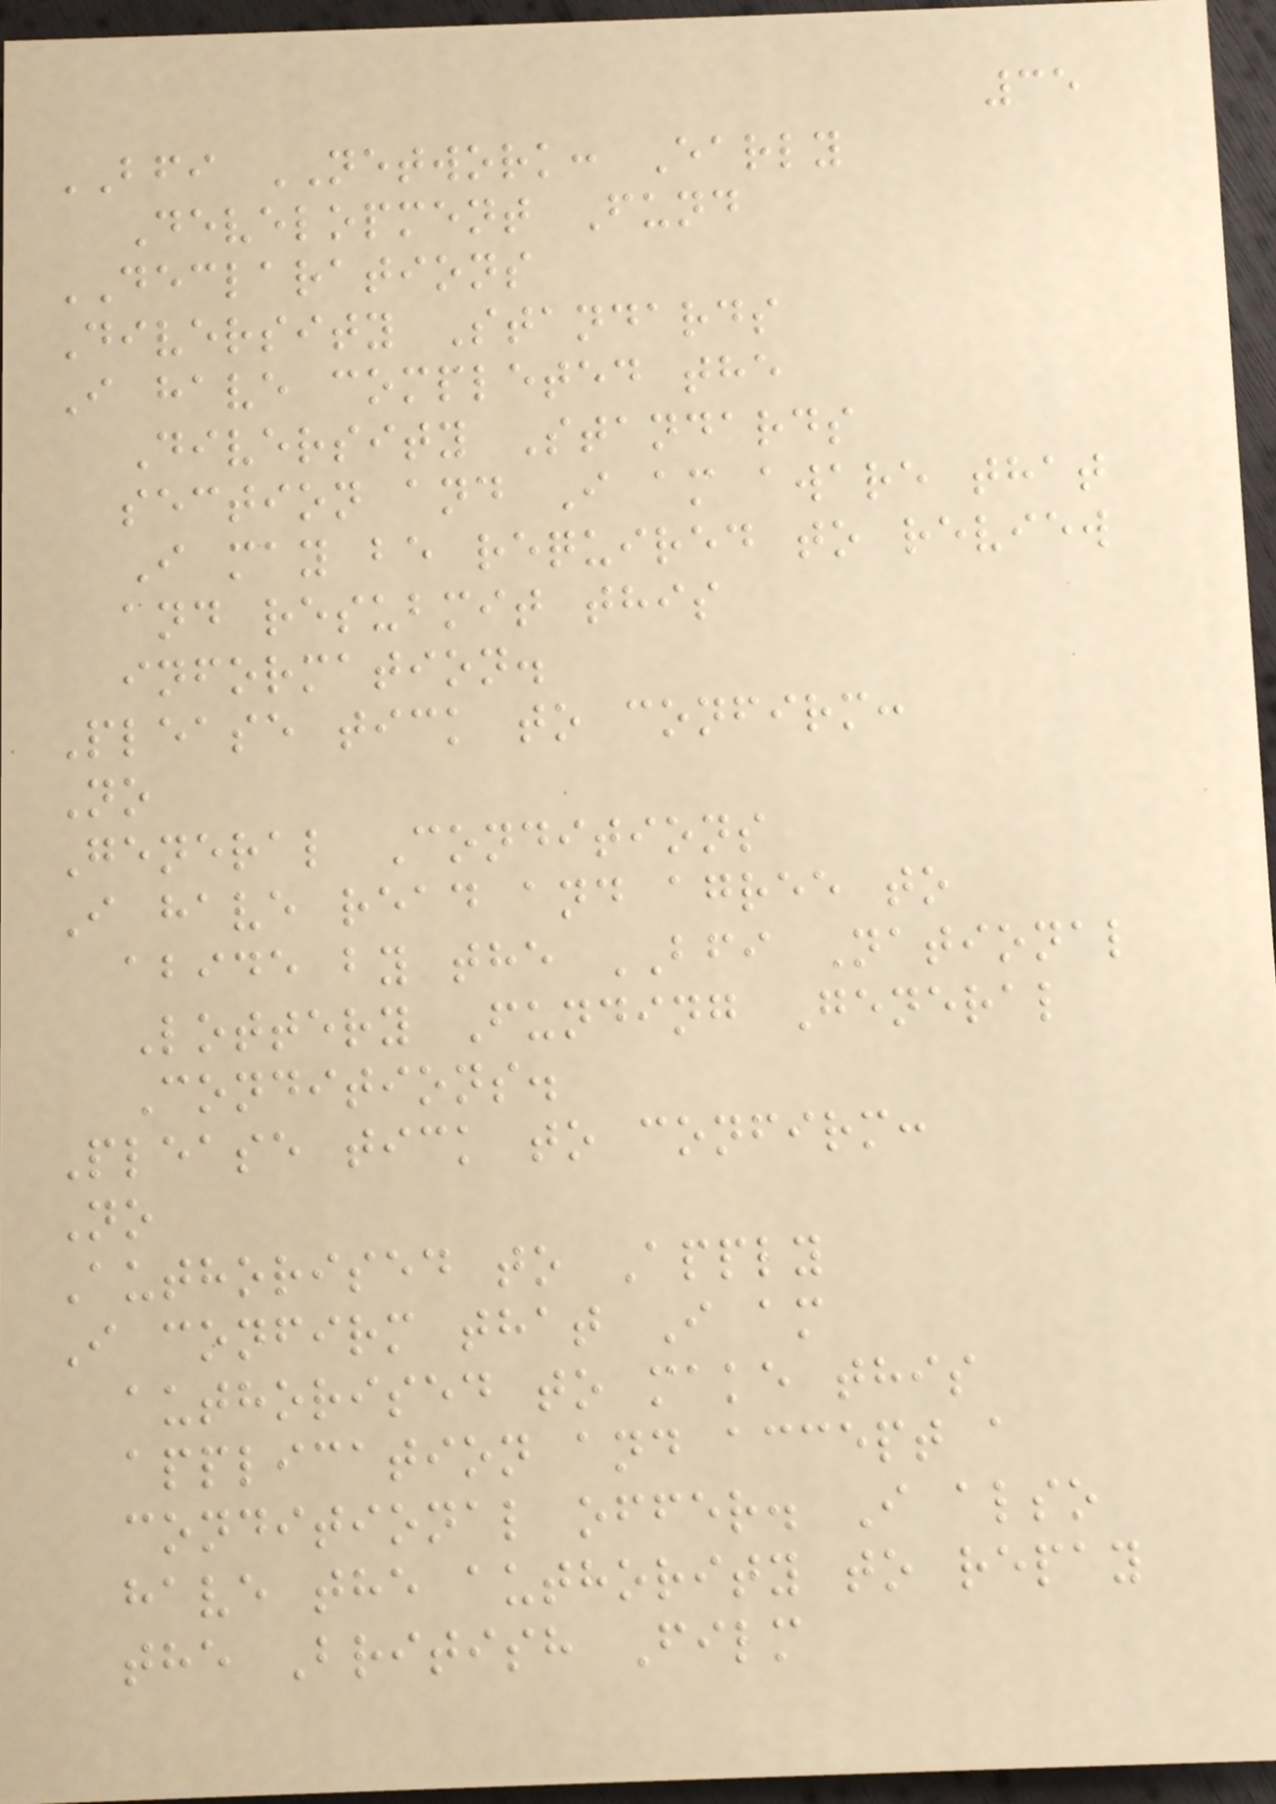35
BFI NETWORK: Early
Development Fund
DECLARATIONS
Diversity Standards
I have completed the
Diversity Standards
section and I am aware that
I may be required to review
and resubmit this
information.
Please tick to confirm:
No
General Conditions
I have read and agree to
abide by the BFI National
Lottery Funding General
Conditions.
Please tick to confirm:
No
Authorised to Apply
I confirm that I am
authorised to make this
application and accept a
conditional offer. I also
have the authority to repay
the British Film
